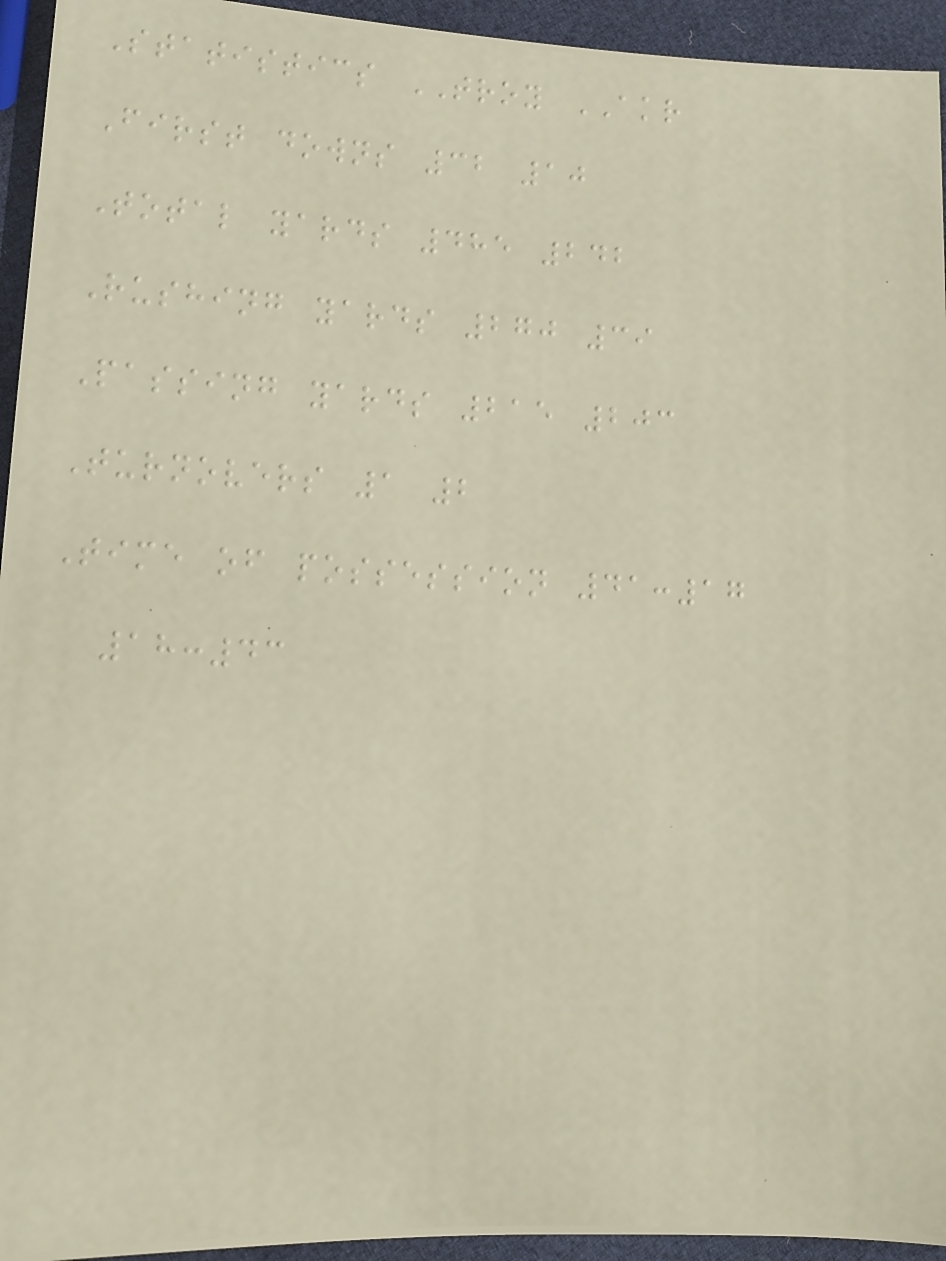Statistics TROY AKR
First downs 32 10
Total yards 485 242
Rushing yards 270 39
Passing yards 215 203
Turnovers 1 2
Time of possession 41:17
18:43
